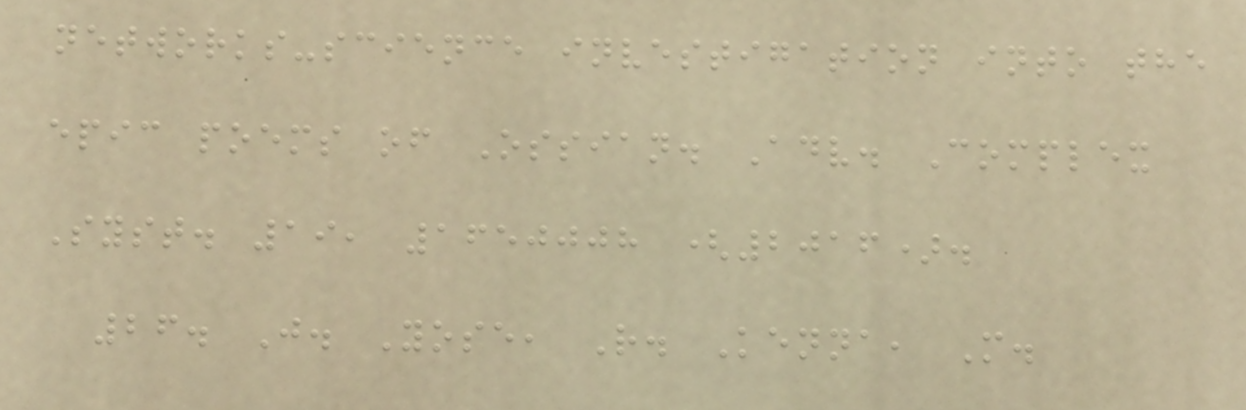networks-science investigation into the
epic poems of Ossian. Adv. Complex
Syst. 19, 1650008 (2016).
26. J. Yose, R. Kenna, M.
